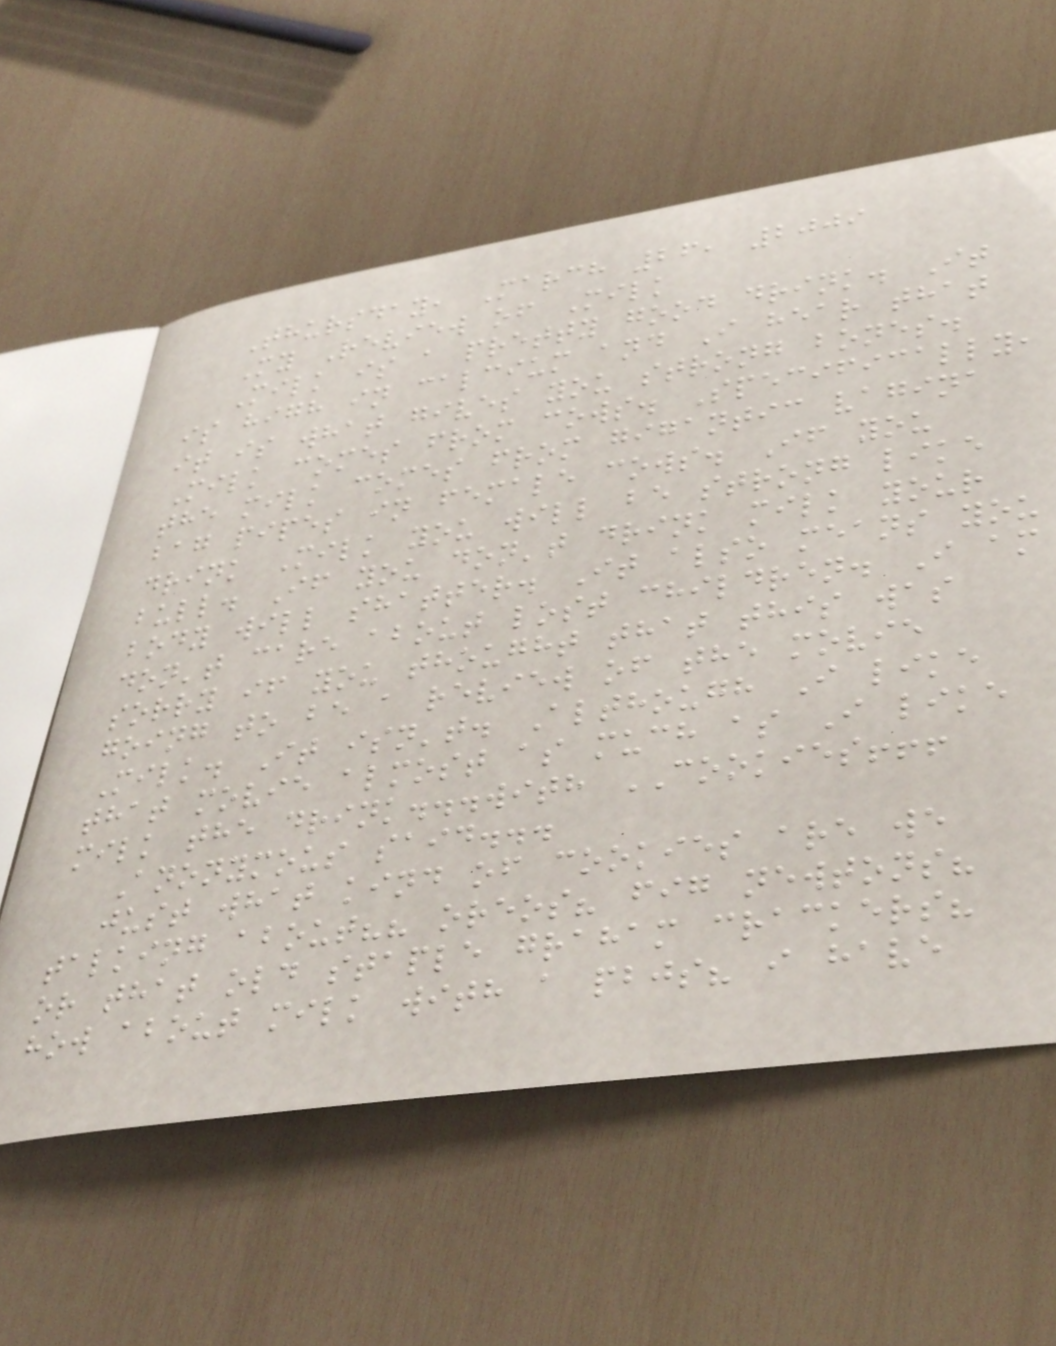Thursday, March 26, 2009
My Review of Milk
Milk is a pretty good drink. It
is high in calcium and I hear that
it is what gives you strong bones.
Milk comes from cows. Specifically,
the milk comes from gigantic vagina
bag pipes in female cows. If you
drink Milk you will be strong like
bull. If you don't drink milk your
body will shatter. It also means you
don't care about lost children. I am
sorry if you thought that this was
going to be a review of the movie
Milk. It isn't. Although I like
that movie almost as much as I like
milk the drink...with COOKIES!!!
Anonymous said...
just what kind of cookies are we
talking about?? oreos? fig newtons?
or that old staple graham crackers?
how about milk with a pbjs? i have
